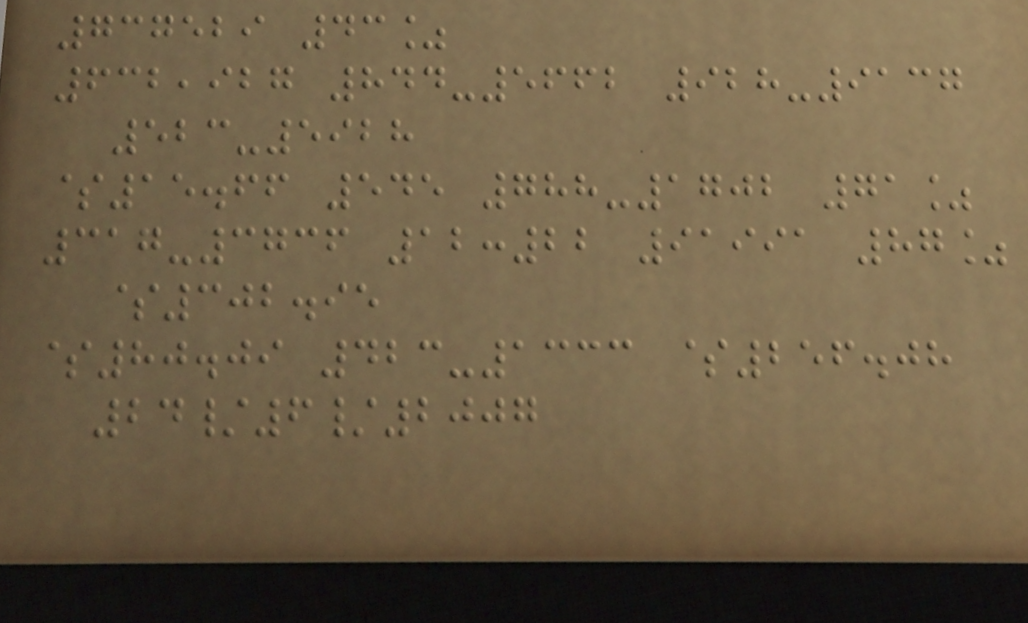737529 43%
632,927 844-5662 928-9137
523-5928
$15.66 545 788-1702 71%
317-3736 12:22 91991 87%
$302.95
$80.09 423-1333 $256.08
24/6/2007
